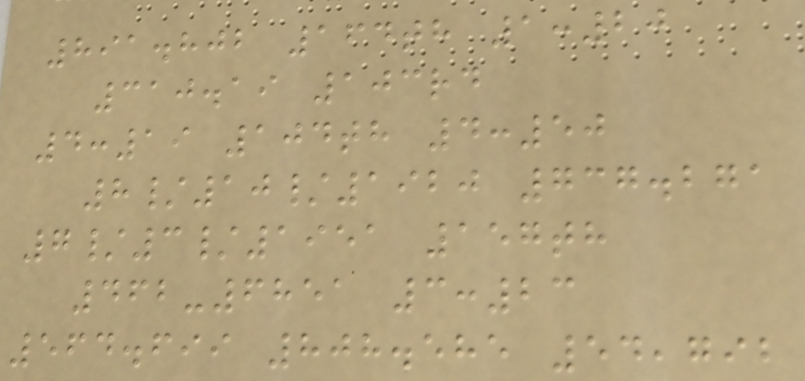891.802 164th 1:20
310.19 103rd
4:19 104th 4:50
8/10/1920 737.271
7/3/1951 157th
462-6851 3:23
564.699 808.585 54,792
